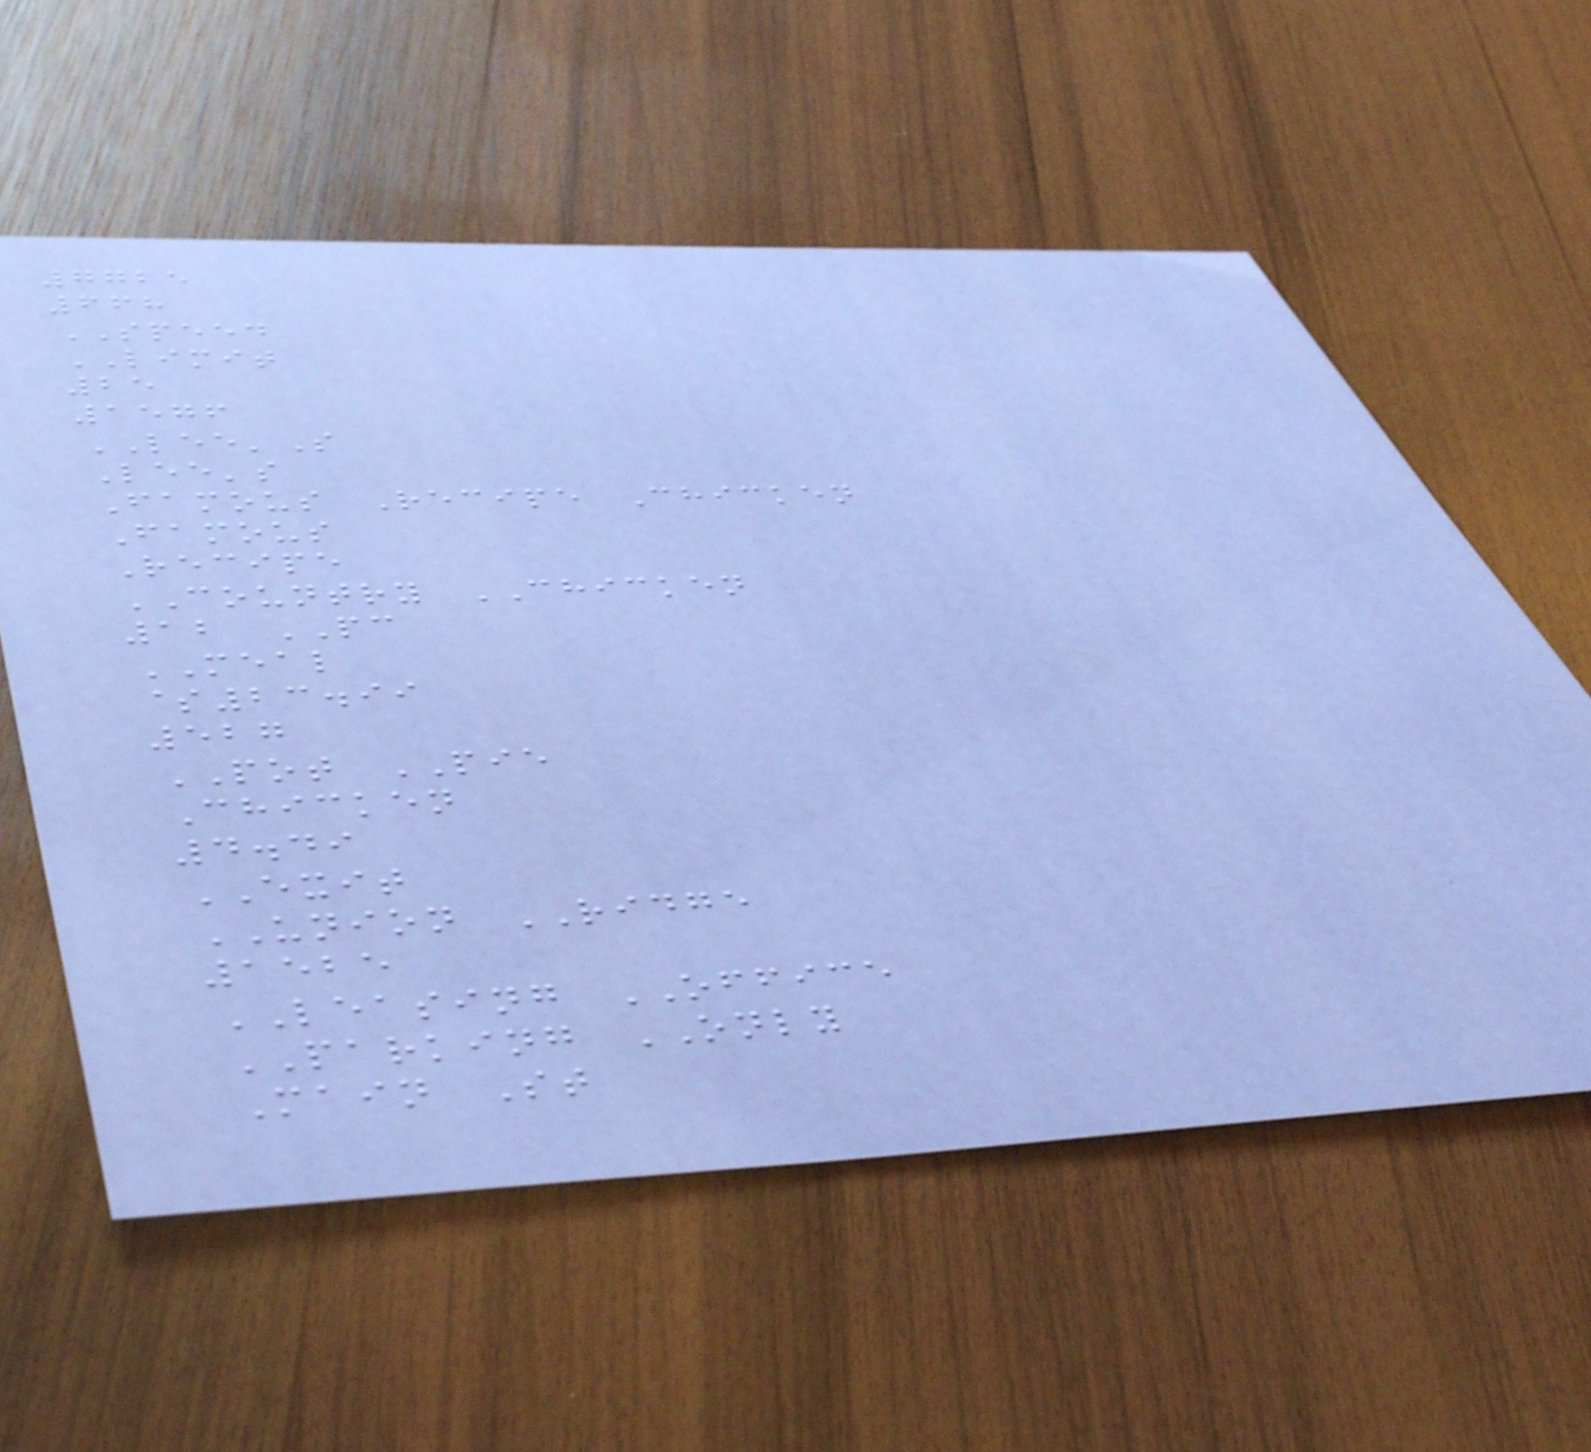7725
668
SPEED
LIMIT
25
1576
LEE'S
Lee's
Famous Recipe Chicken
Famous
Recipe
COUNTRY CHICKEN
12 PC
MEAL
$23.99
527
POT PIE
Chicken
4.49
EXIT
UNION RIDGE
1525
LEASING OFFICE
PARKING ONLY
Main St
